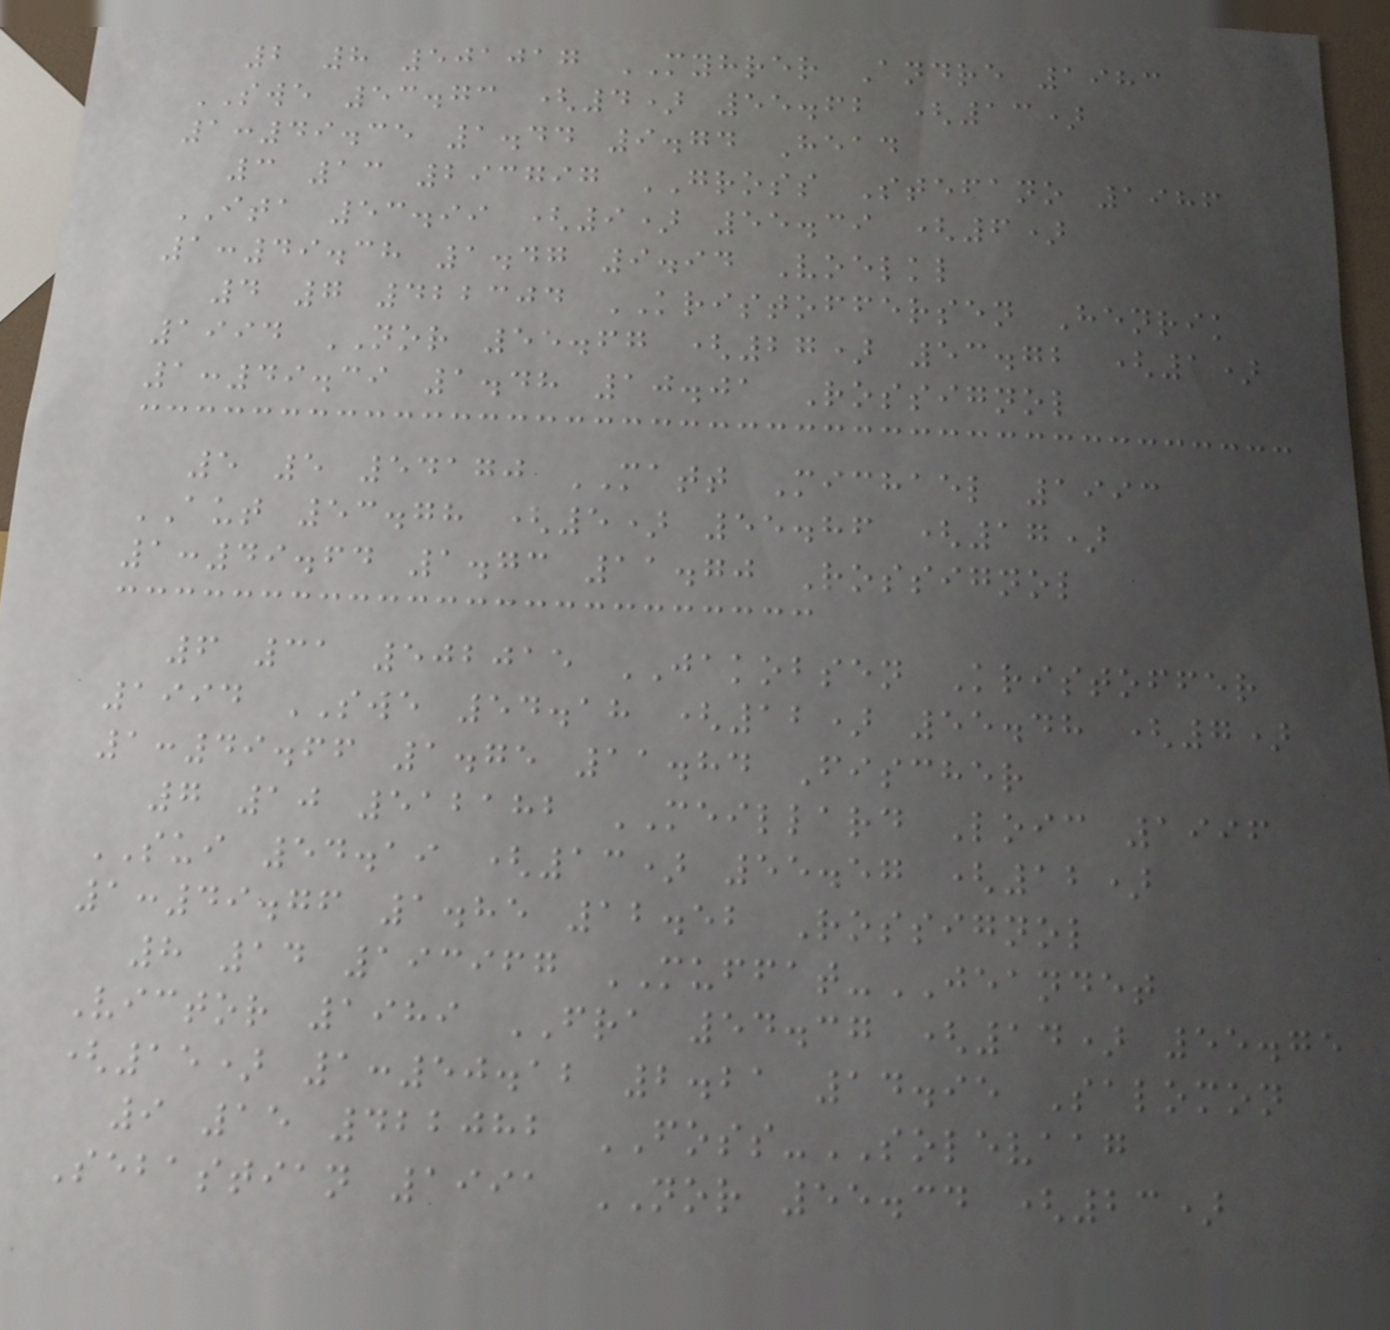2 8 501017 MYHRER Andre 1983
SWE 53.73 (4) 55.62 (13)
1:49.35 1.44 9.74 Head
3 13 293797 GROSS Stefano 1986
ITA 53.99 (9) 55.39 (6)
1:49.38 1.47 9.94 Voelkl
4 7 422304 KRISTOFFERSEN Henrik
1994 NOR 55.67 (27) 53.72 (1)
1:49.39 1.48 10.01 Rossignol
5 5 54170 MATT Michael 1993
AUT 53.78 (5) 55.86 (17)
1:49.64 1.73 11.70 Rossignol
6 31 502015 JAKOBSEN Kristoffer
1994 SWE 54.18 (12) 55.48 (7)
1:49.66 1.75 11.84 Fischer
7 10 512182 MEILLARD Loic 1996
SUI 54.19 (13) 55.57 (12)
1:49.76 1.85 12.52 Rossignol
8 14 193967 MUFFAT-JEANDET
Victor 1989 FRA 54.37 (14) 55.75
(15) 1:50.12 2.21 14.95 Salomon
9 15 422082 FOSS-SOLEVAAG
Sebastian 1991 NOR 55.34 (23)
